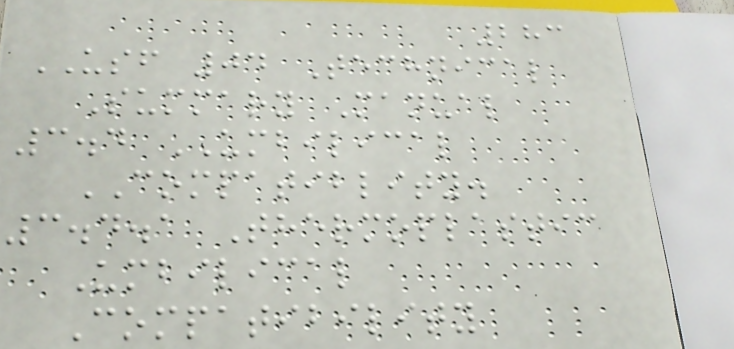283
USF 04 Technical
Summary Manual
3.4 UMBILICAL
COMPATIBLITY.
3.4.1 Thermoplastic
Umbilical
Compatibility
